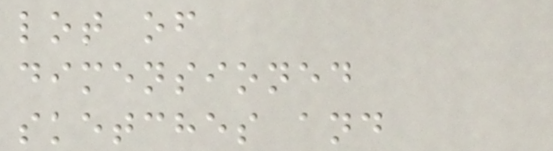lot of
dimensioned
sketches and
